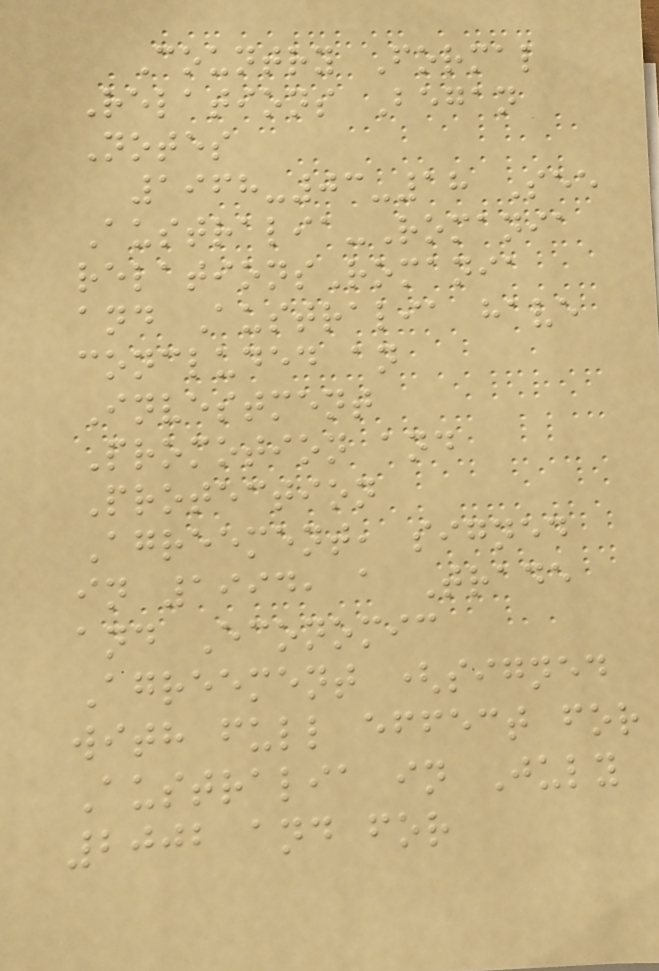Country Formal
Relations Began
Notes
1968-03-18 See
Australia-Romania
relationsRomania
and Australia have
concluded an
Investment
Promotion and
Protection
Agreement, signed
in 1994, a Trade
and Economic
Agreement (signed
with full effect for
Australia in July
2002 and for
